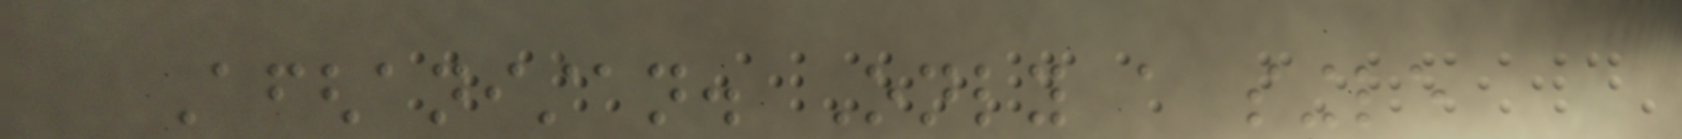Afghanistan. Only a single
